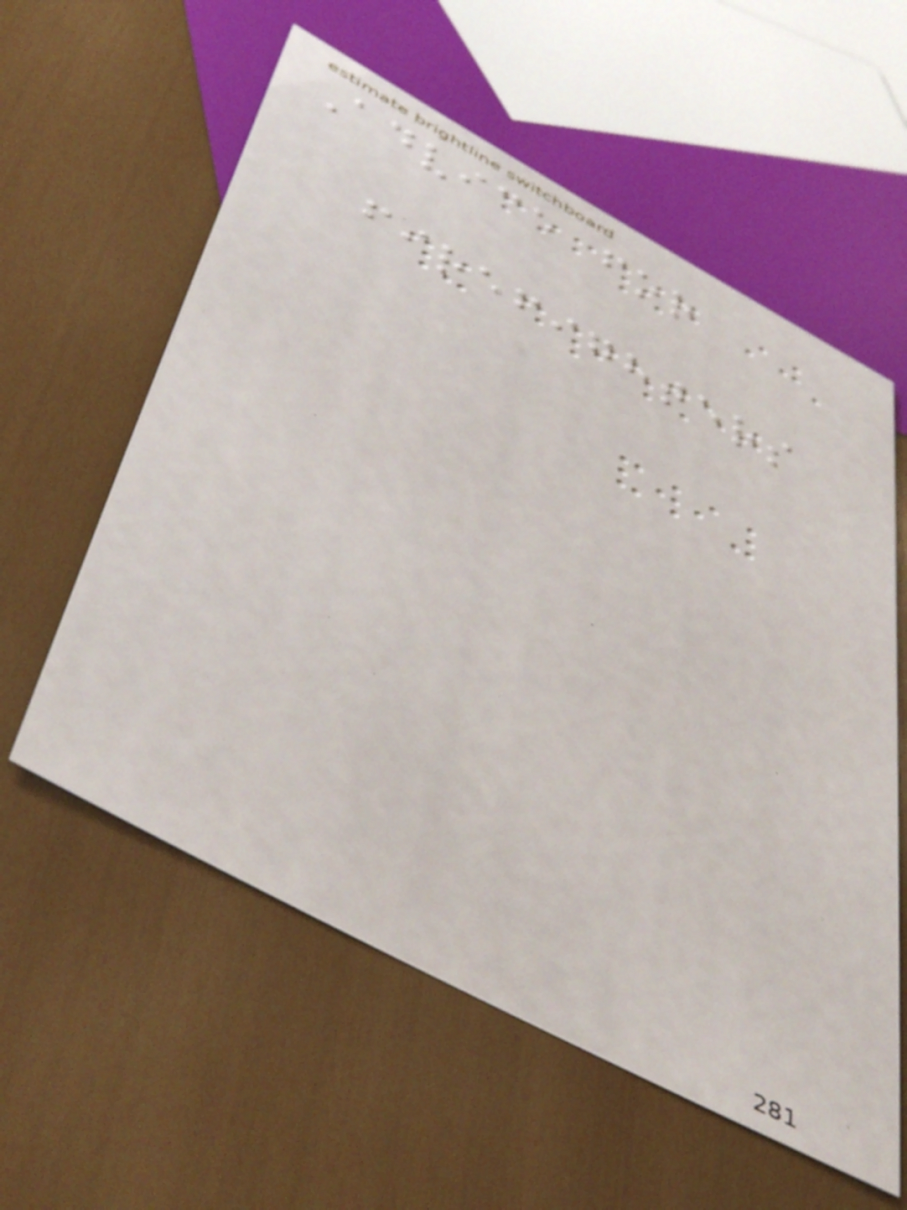Advice for
firefighters
